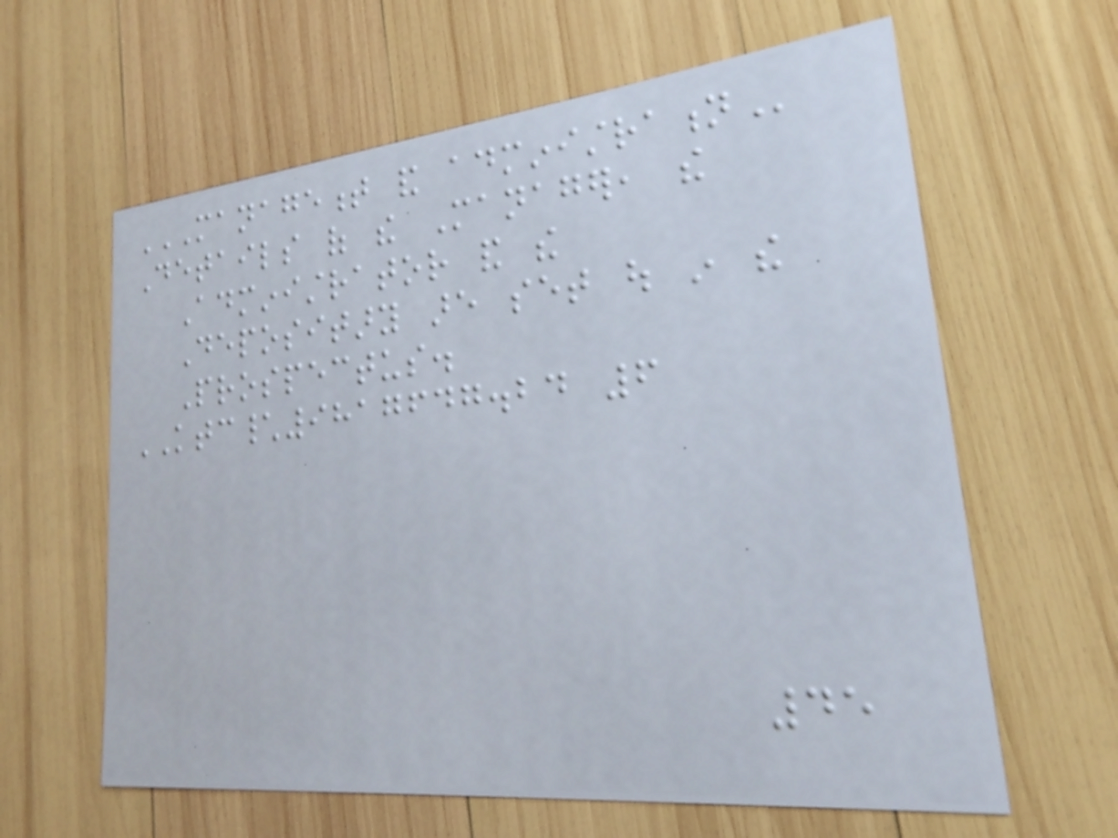MANAGEMENT AND ADMINISTRATION
Details of the Manager, the
Administrator and the
Depositary are set out in the
Prospectus.
KTC\9817647.24 6
45
